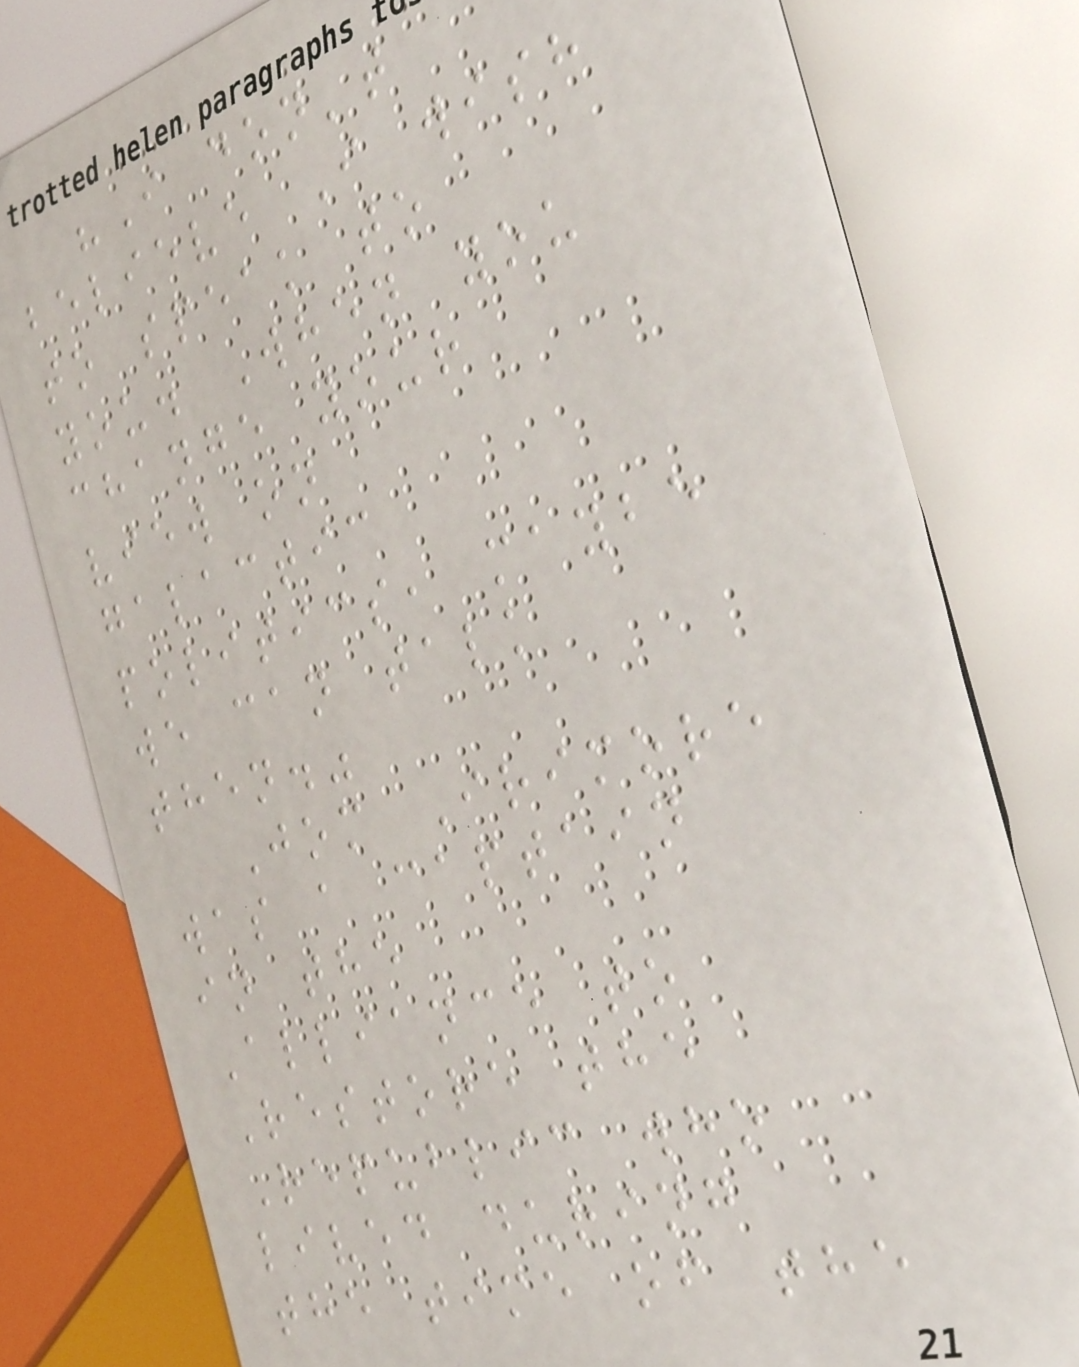"I don't
believe I wish
to speak to
you. When you
change your
view on
galactic
politics, maybe
we can talk
then."
Jom Irimore
was a captain
in the
Alliance to
Restore the
Republic who
lived during
the time of the
